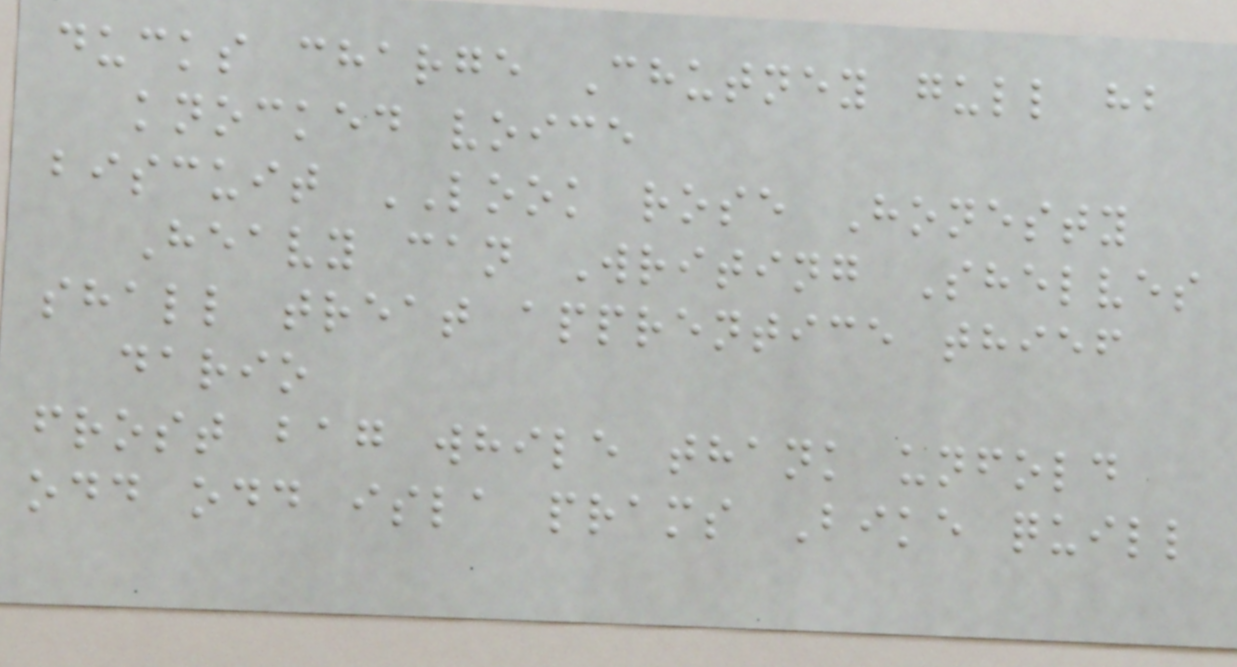ducks charge Chutney gull hb
knocked voice
biscuit LOOK rose Honesty
Heavy can Writing Shelves
shall treat apprentice thief
dario
frost bag while thank unfold
odd odd isla prams Bike quill
